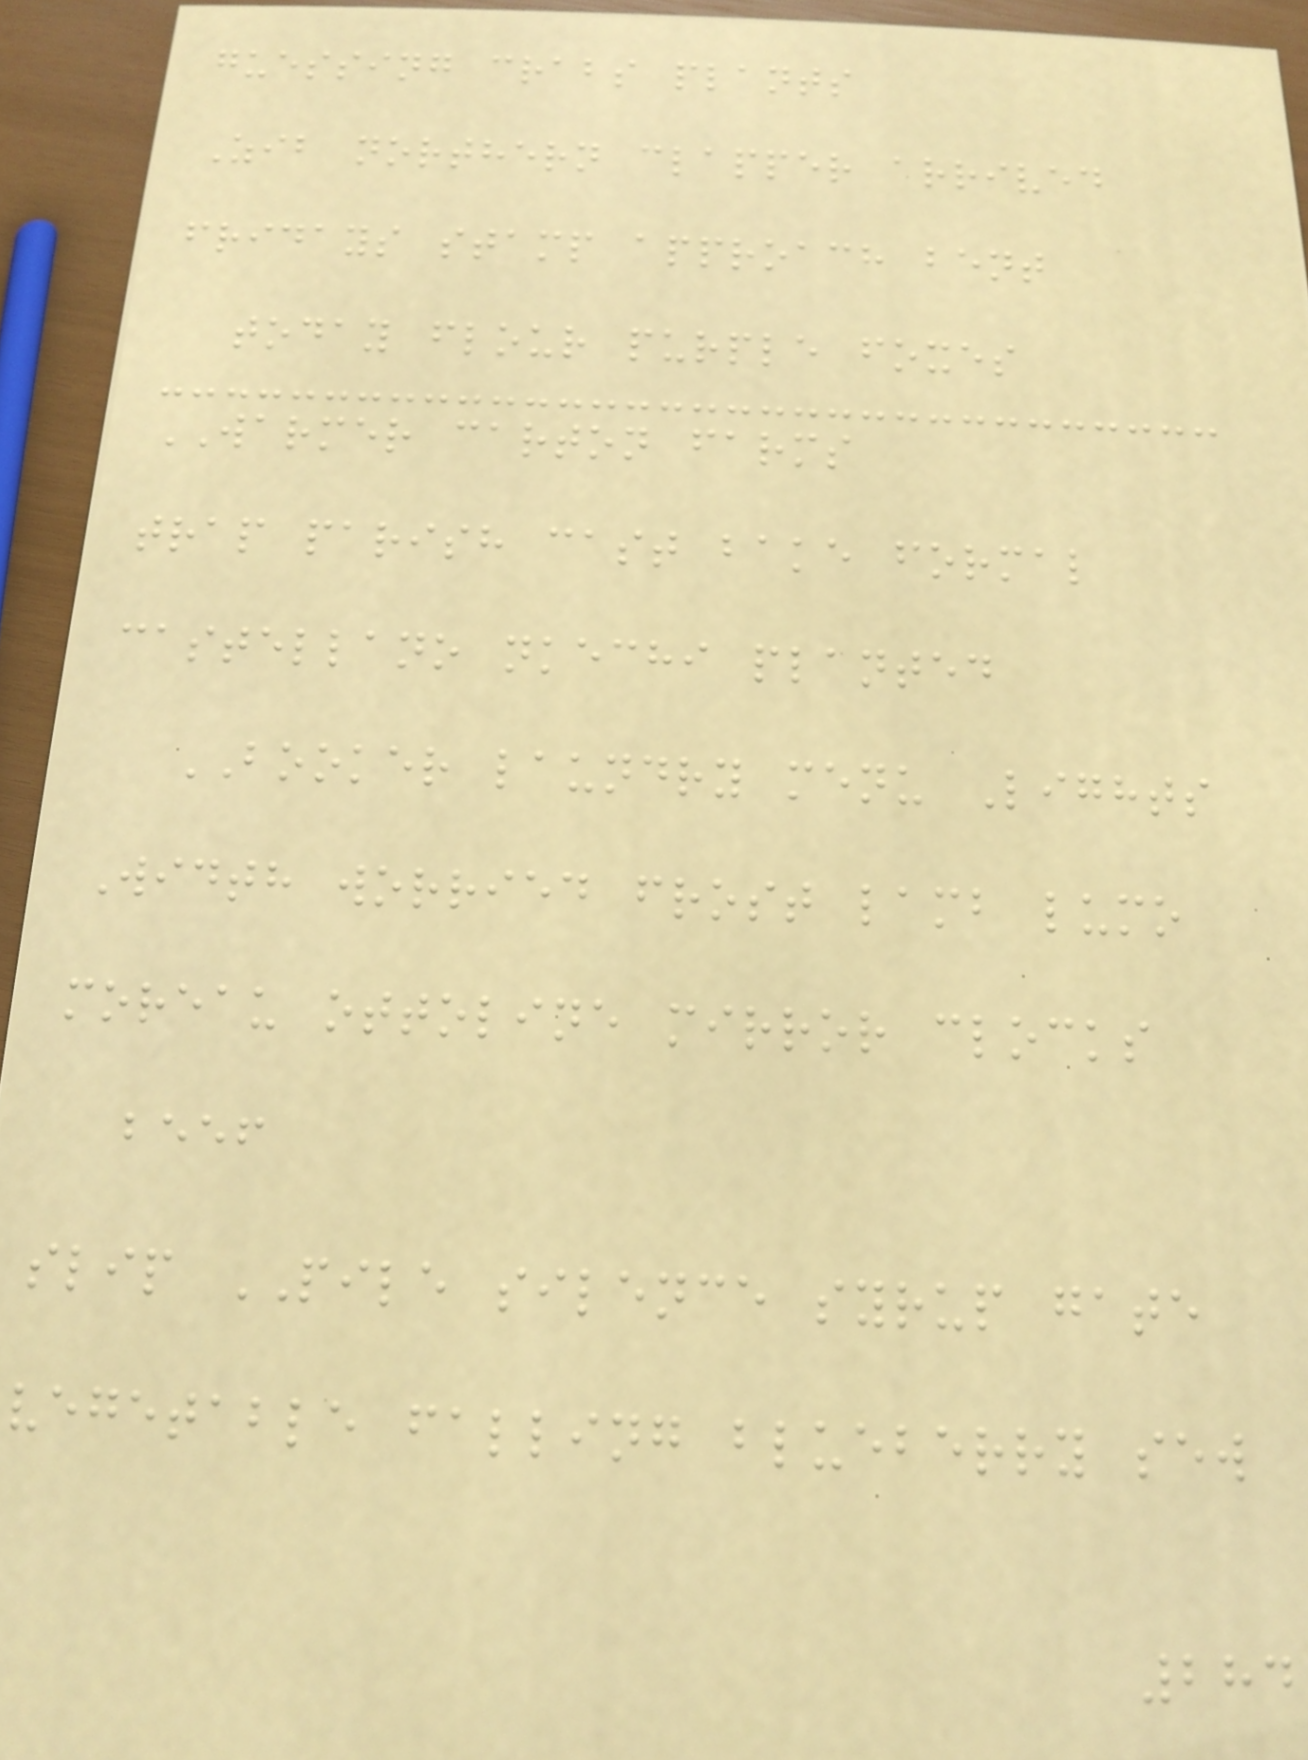guessing crabs plants
Zib northern clapper arrived
fridays stamp approach bent
today flour purple foxes
WARMER carton farms
trap parish cast bake formal
castellano nkechi planted
BOOKER laundry menu Lights
Width worried frost lamb lumo
moreau ottoline mirror clocks
beef
slip PILE silence syrup gate
vegetable falling blueberry sew
284
